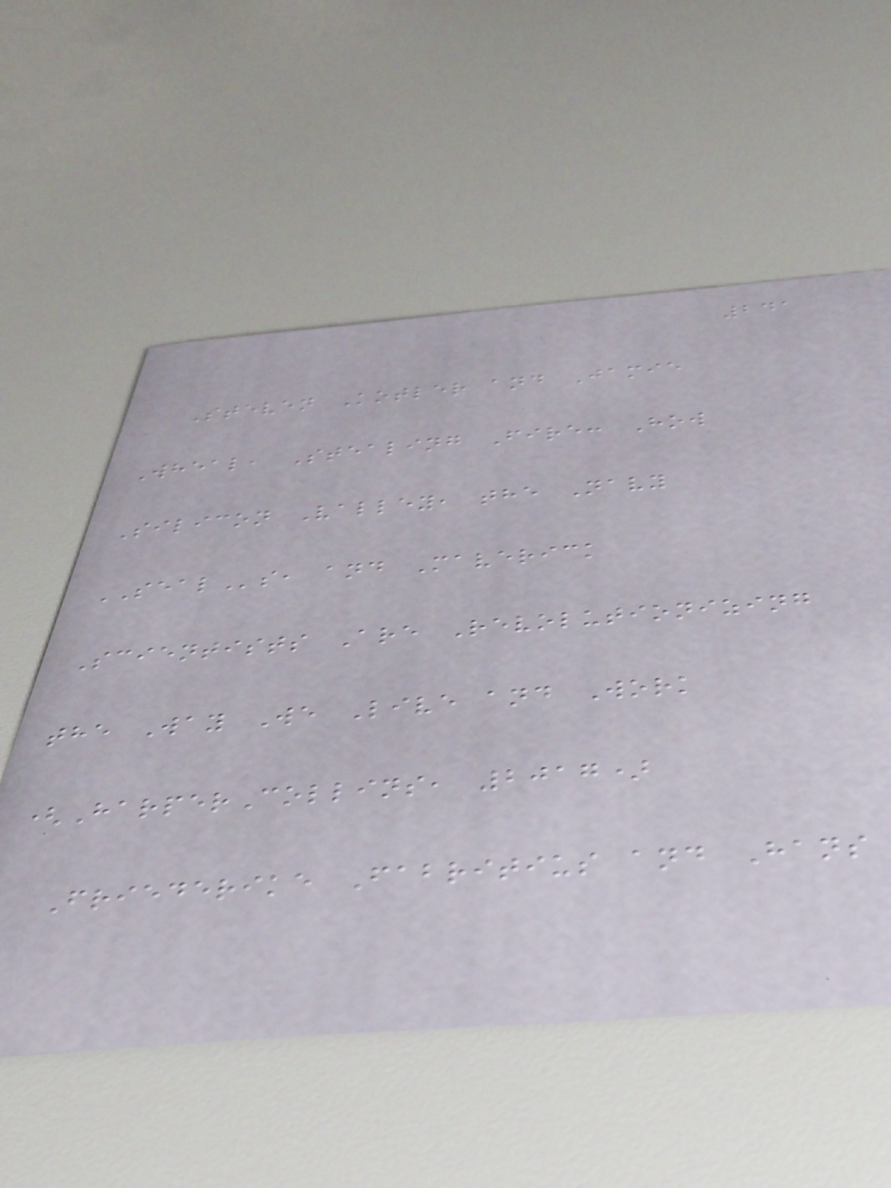241
Steven Kotler and Jamie
Wheal, Stealing Fire: How
Silicon Valley, the Navy
SEALs, and Maverick
Scientists Are Revolutionizing
the Way We Live and Work
(HarperCollins, 2017)
Friederike Fabritius and Hans
